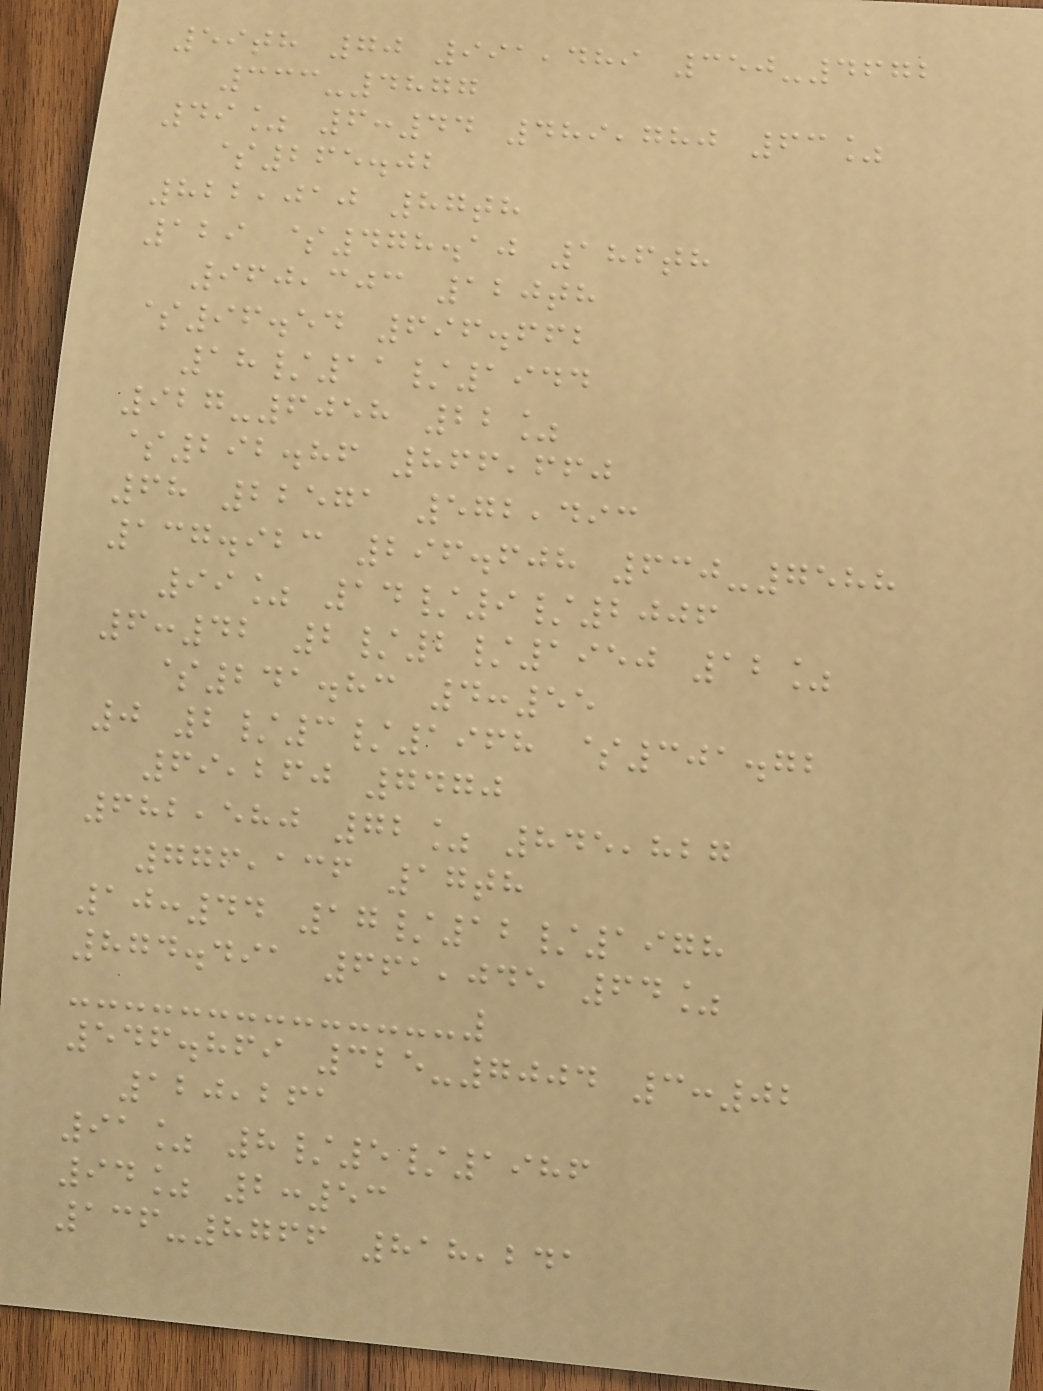59th 70 991,489 350-4672
333-4877
49% 6:44 489,780 63%
$265.02
822,010 87th
129 $478.10 186th
960,303 120th
$96.54 696.662
18/11/1944
927-6058 22%
$292.86 866,660
68 22571 572,493
137.923 296.608 630-7588
99% 14/9/2006
6:42 2/2/1950 12%
$241.83 4:55
0 2/3/1968 $301.72
69,260 7470
682,580 72% 845,827
776,136 17th
10:44 17/12/1978
874.491 661,045 64%
546.869 325-7004 3:02
120,261
91% 8/5/1986
94% 2:53
136-8766 818,241
